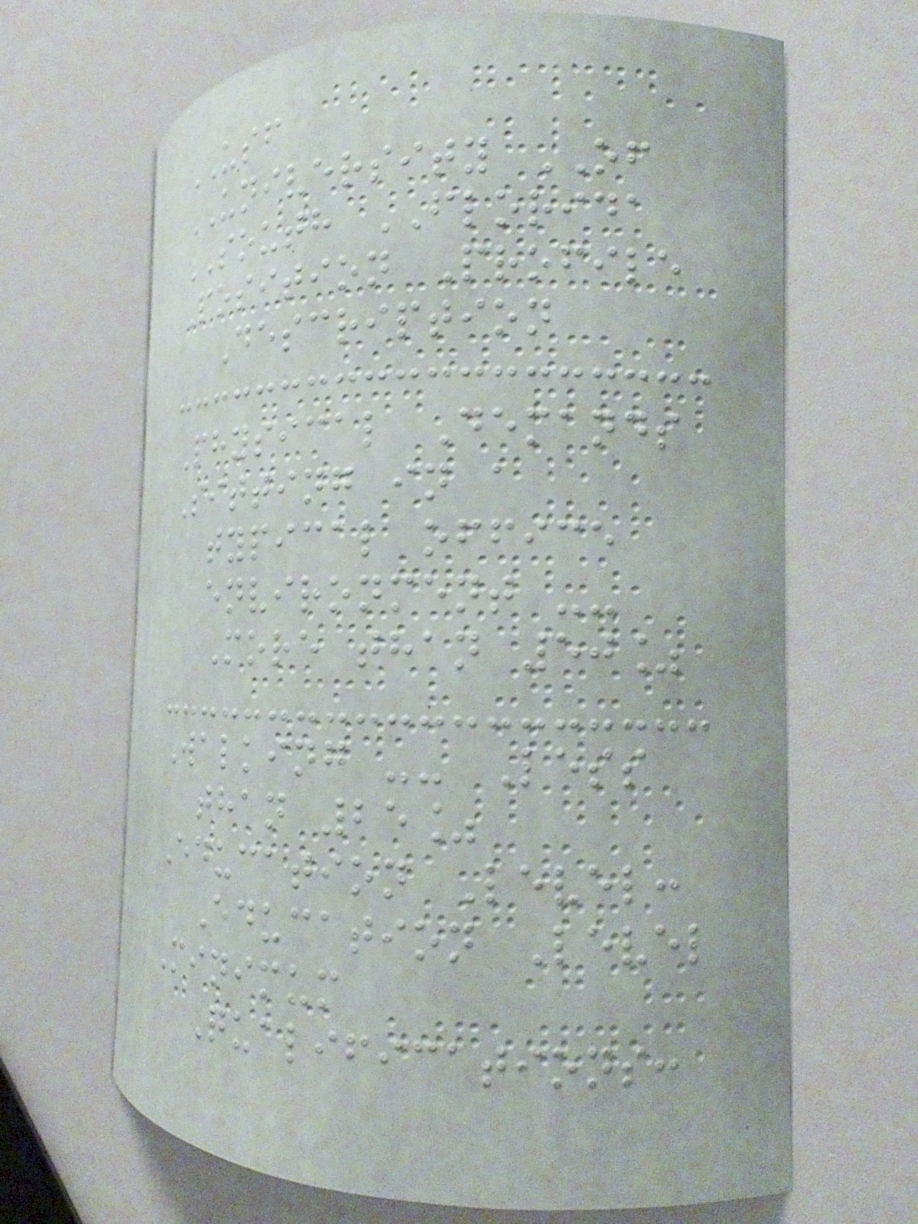USF
UNIVERSITY OF
SOUTH FLORIDA
Position Profile
Description
Physical Demands
Sitting in a
typical office
environment --
More than 50%
Walking -- Less
than 25%
Education Level:
Education Level
Minimum
Qualifications:
